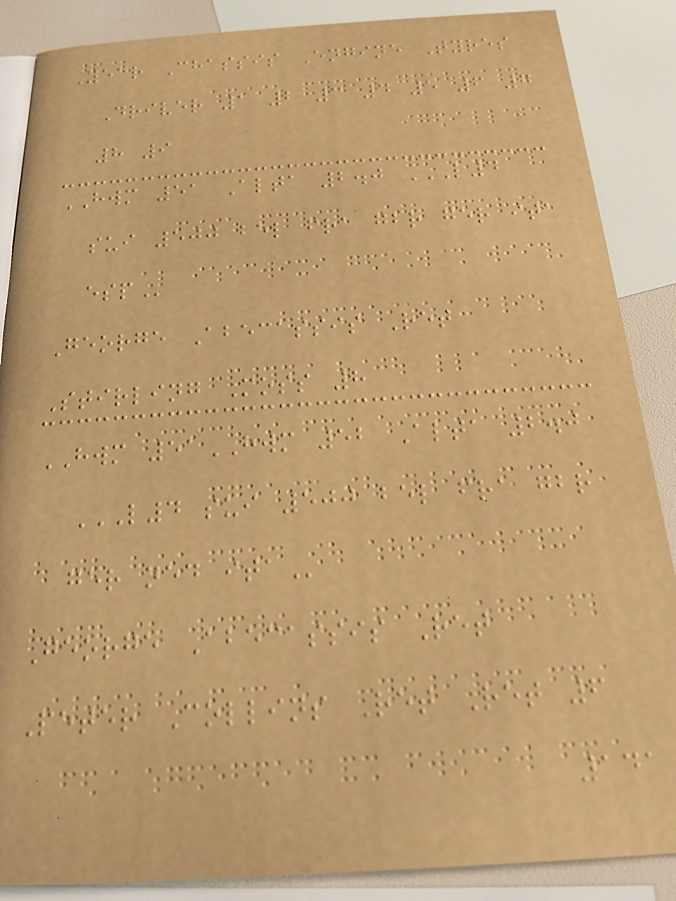Year Chassis Engine Tyres
Driver 1 2 3 4 5 6 7
8 9
HWM 51 Alta 2.0 L4
SUI 500 BEL FRA GBR GER ITA
ESP
George Abecassis Ret
Stirling Moss 8
HWM 51HWM 52 Alta 2.0
L4 SUI 500 BEL FRA GBR
GER NED ITA
George Abecassis Ret
Peter Collins Ret Ret 6
141
